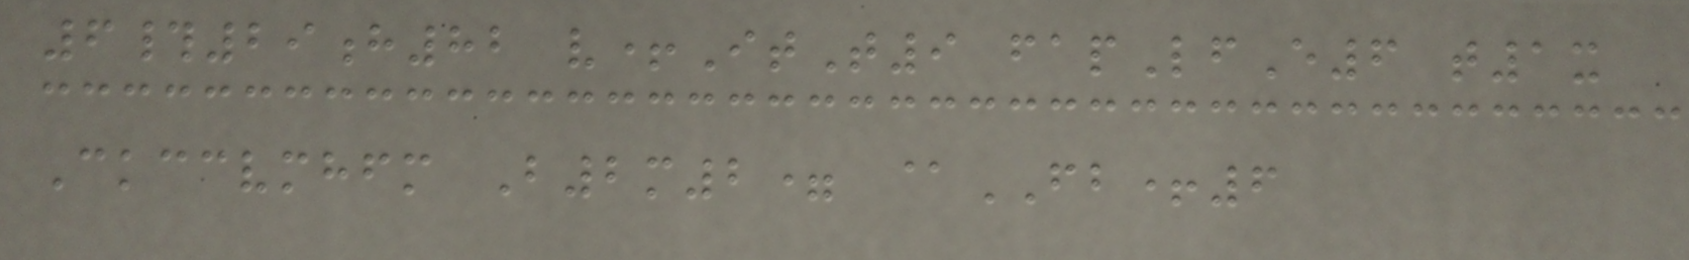6#29h82 v+ItT9 fapLfE6 t1x
Ckccvmhfm B2m2= @FB+6
